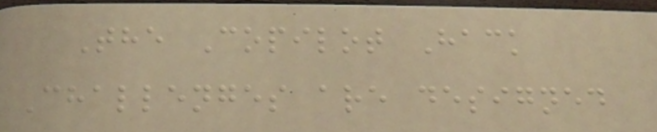The Copilot Hack
Challenges are designed
